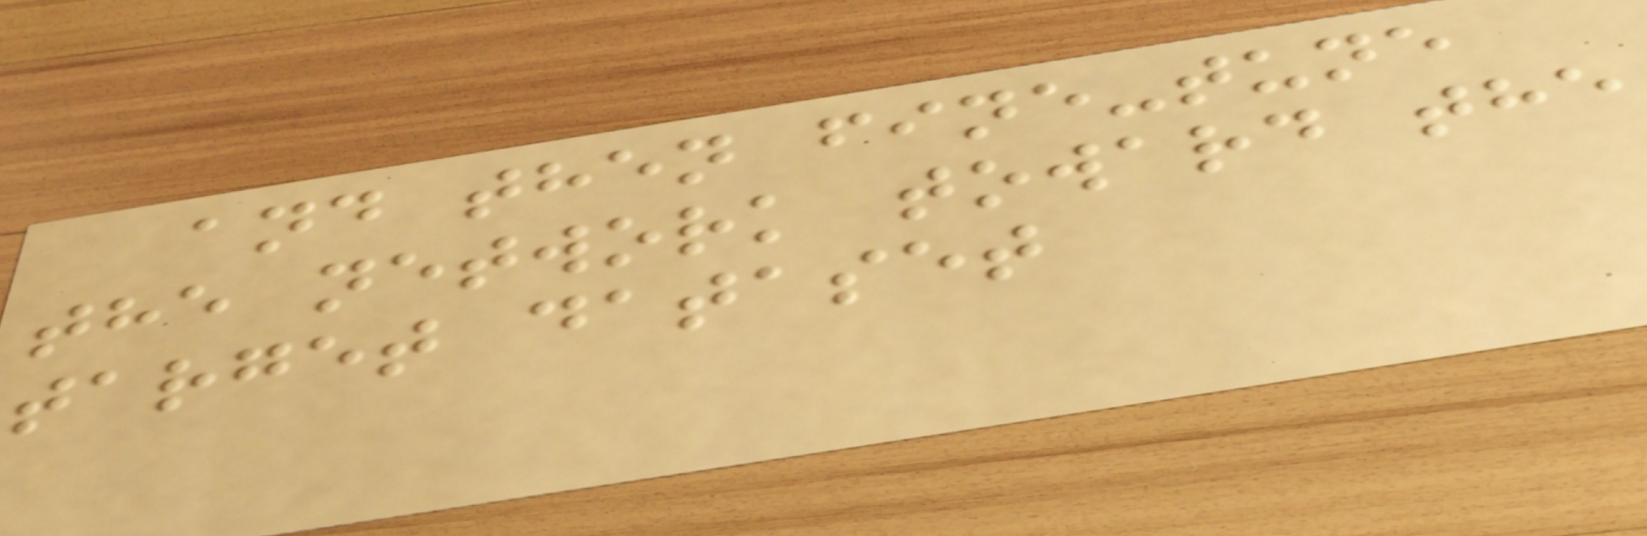and then fine-tune
the network toward the
target dataset
